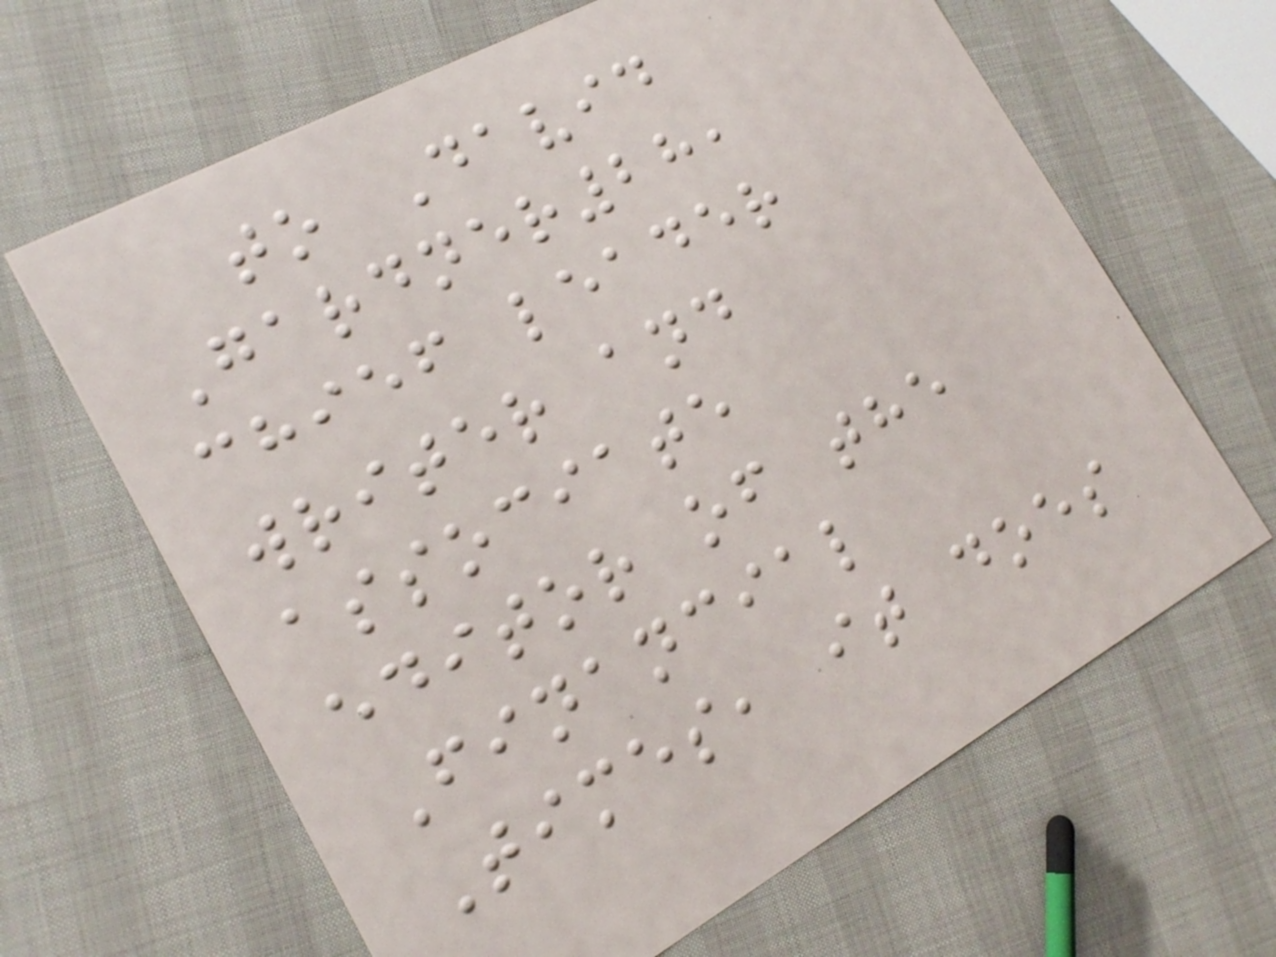to David
Gardner28,
chief leader
writer and
associate
editor of the
Financial
Times, it does
